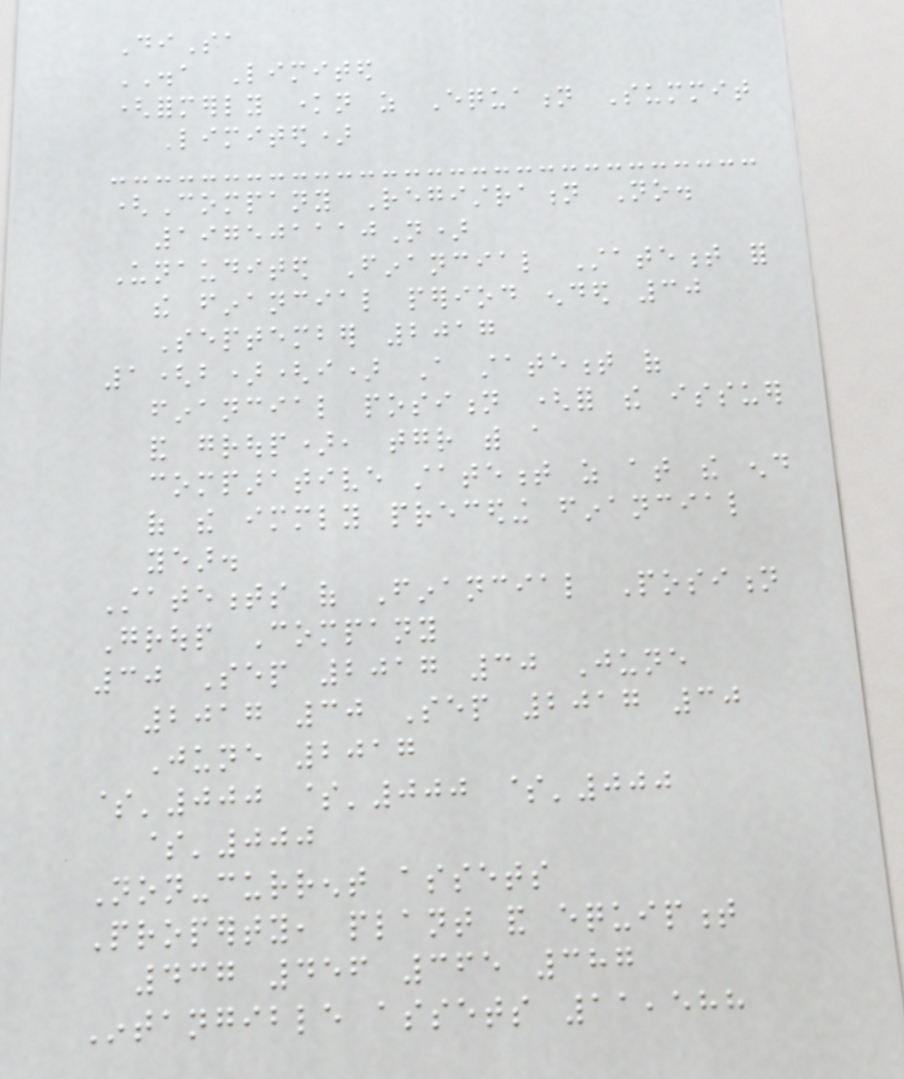DiSa
DISA Limited
(formerly known as Equation Summit
Limited)
(Company Registration No.
197501110N)
Unaudited Financial Statement for
the financial period ended 30
September 2017
1(b)(i) A statement of
financial position (for the issuer
and group), together with a
comparative statement as at the end
of the immediately preceding financial
year.
Statements of Financial Position
Group Company
30 Sep 2017 30 June
2017 30 Sep 2017 30
June 2017
$'000 $'000 $'000
$'000
Non-current assets
Property, plant and equipment
437 456 365 387
Intangible assets 11,588
